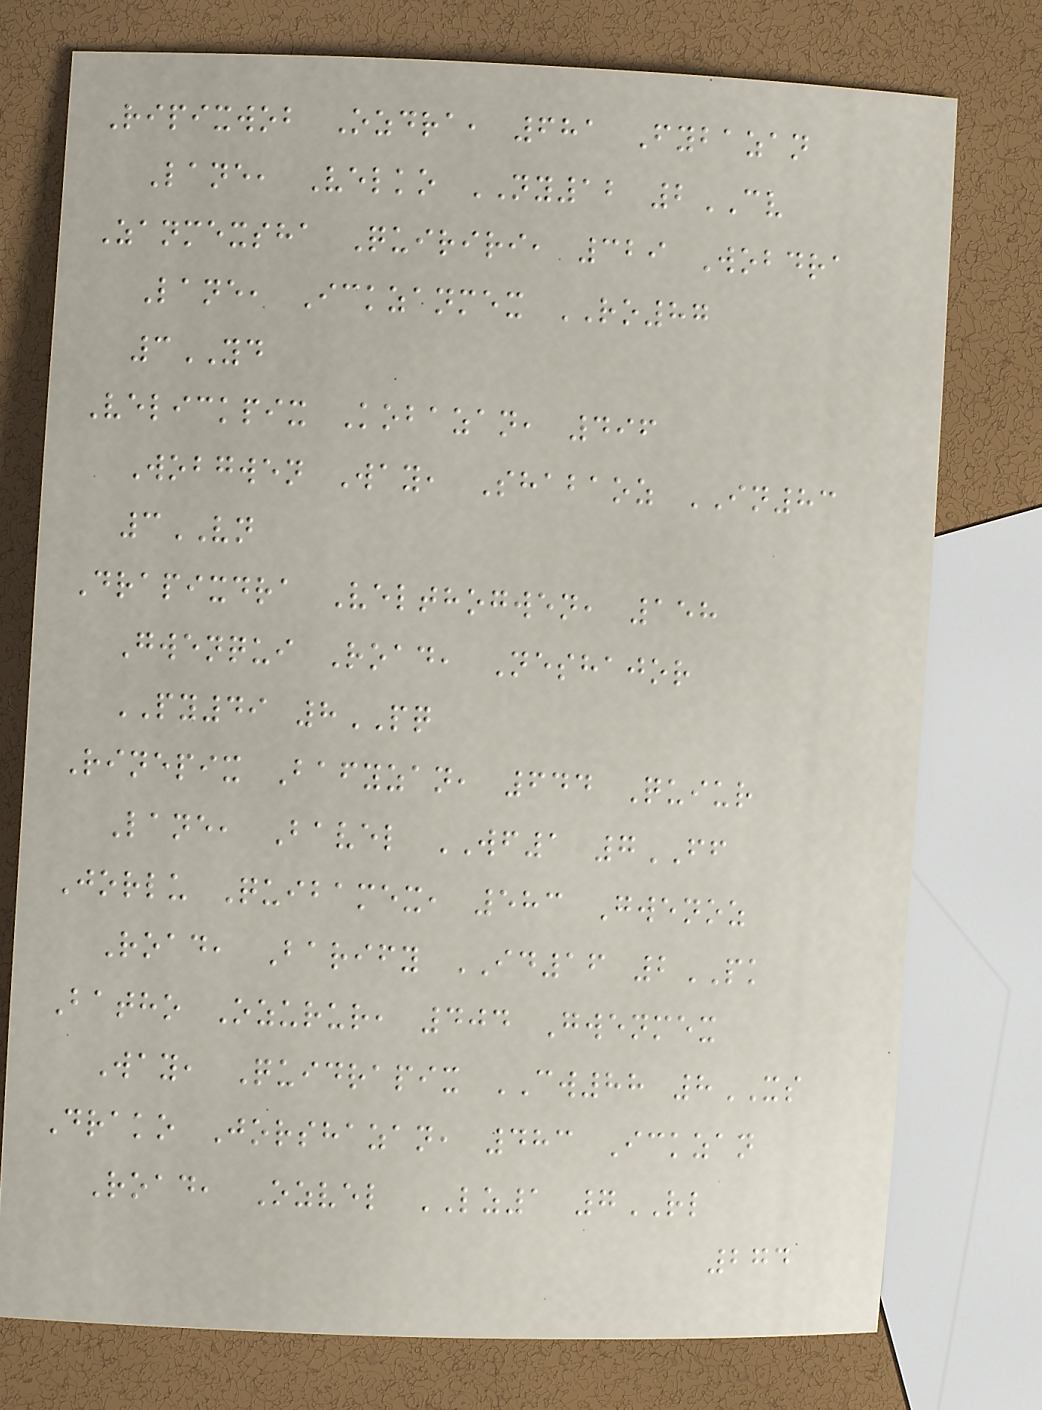Ripixwob Ozdra, 681 Fybazan
Lane, Velko NY12 2CV
Zanmexsha Quiriri, 329 Wobdra
Lane, Ickzanmex RO87
3YD
Velickpix Kobazan, 496
Wobgwen Way, Shabaoz IN83
3VN
Drapixdra Velthogwen, 158
Gwenqui Road, Neshajor
PY49 8PQ
Rinepix Bafyzan, 644 Quiur
Lane, Bavel WF1 7FF
Jorlu Quibamex, 583 Gwenoz
Road, Barify ID16 2PK
Batho Ozurur, 404 Gwenmex
Way, Quidrapix CW88 8XS
Drako Jorshazan, 483 Ickzan
Road, Ozvel LZ1 7RL
274
